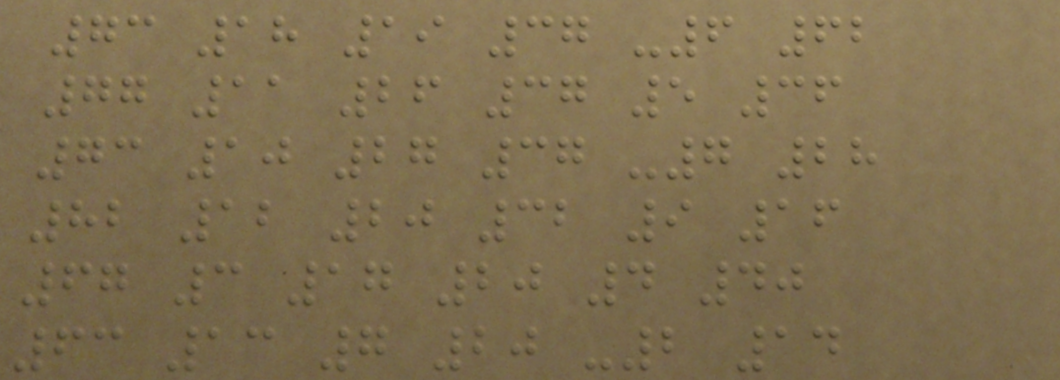73 18 19 37 -6 62
77 11 26 37 5 36
73 10 27 37 -7 28
82 12 20 32 9 16
67 3 17 20 4 40
63 13 7 20 -2 14
